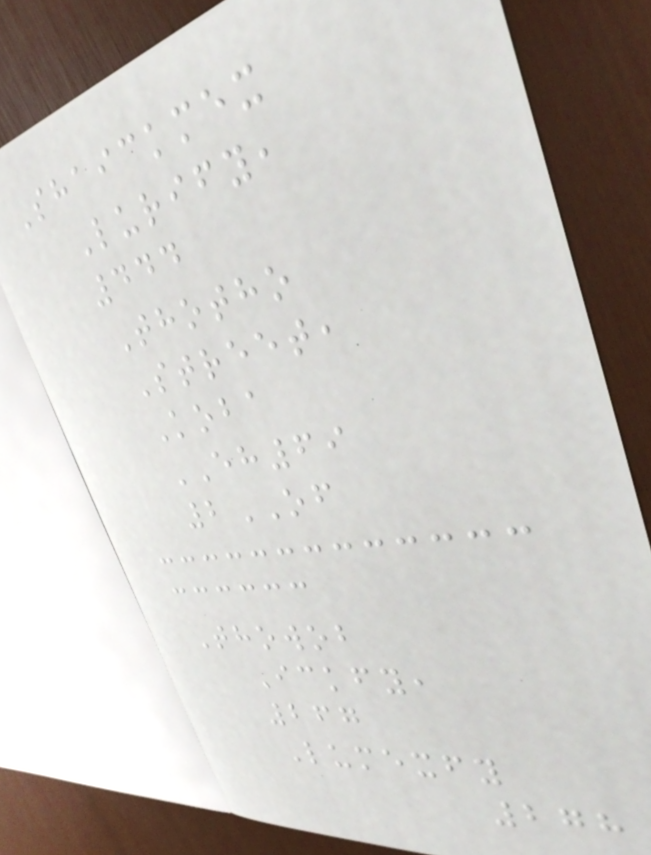Shaickmex
Lurify,
444
Thotho
Street,
Koba
EH69
2OF
Thowob
Ickfy,
267
Lumexfy
278
